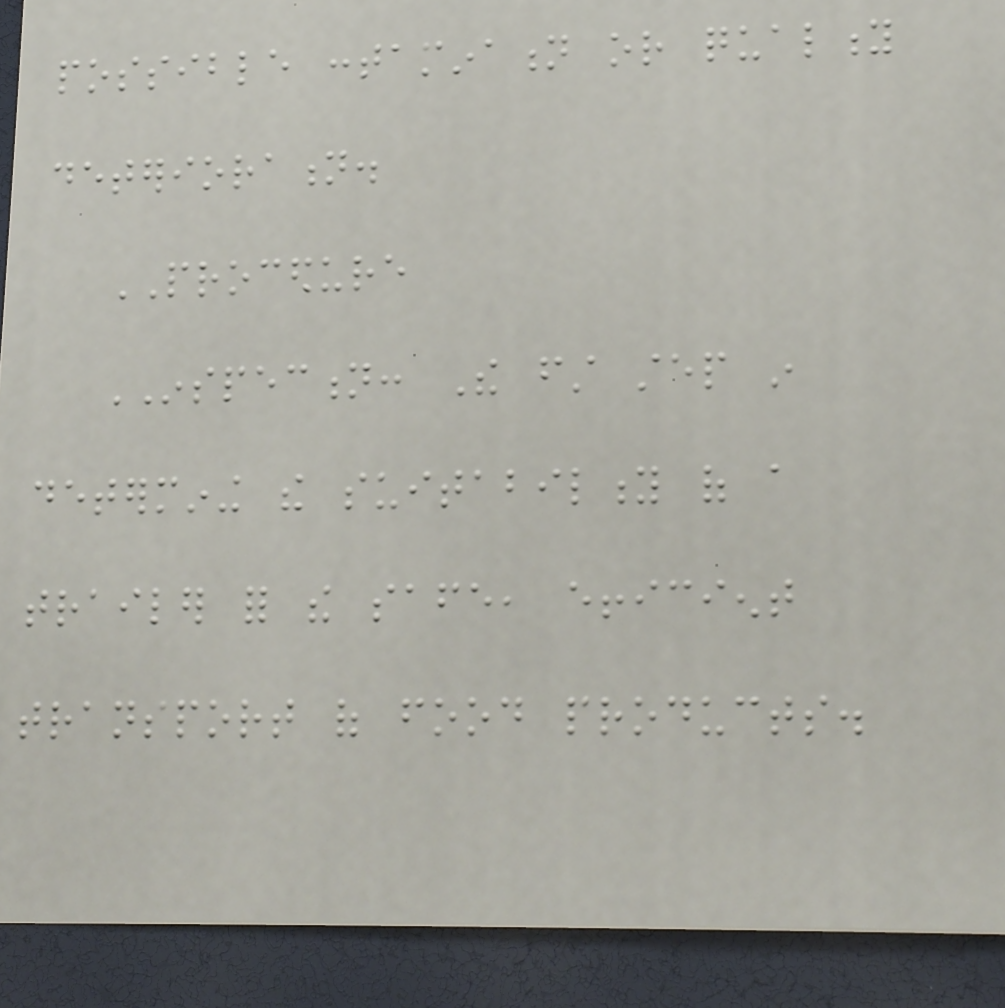possible contamination or quality
deterioration.
PROCEDURE
INSPECTION: The first step in
determining the suitability of a
trailer for the safe, efficient
transport of food products.
